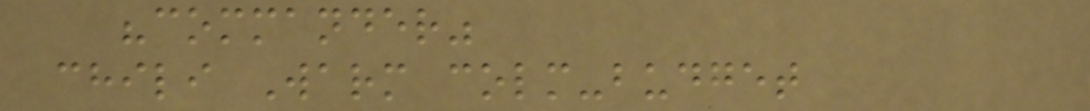"commander"
chili Warm colm-budget
